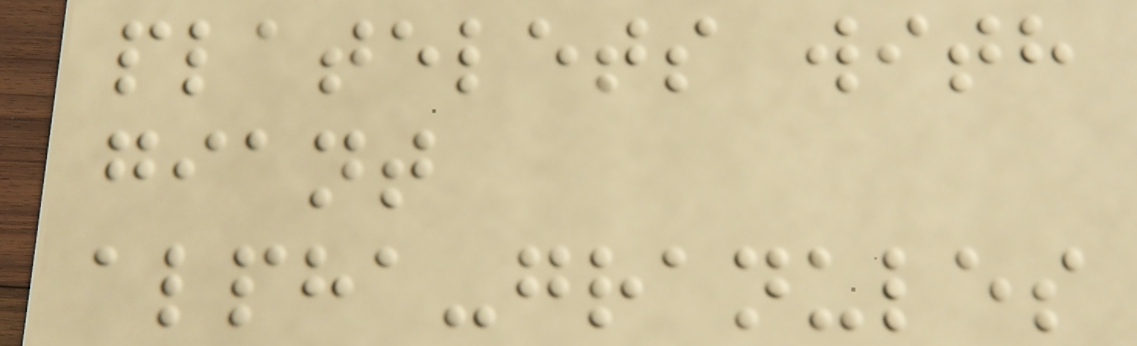platelets with
giant
alpha-granules
